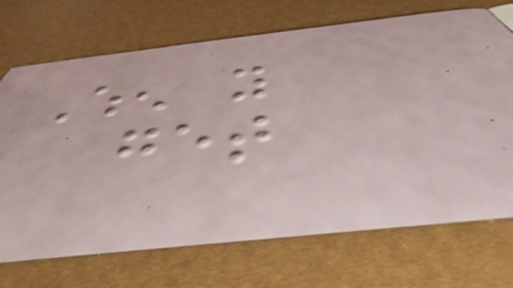When you
get
